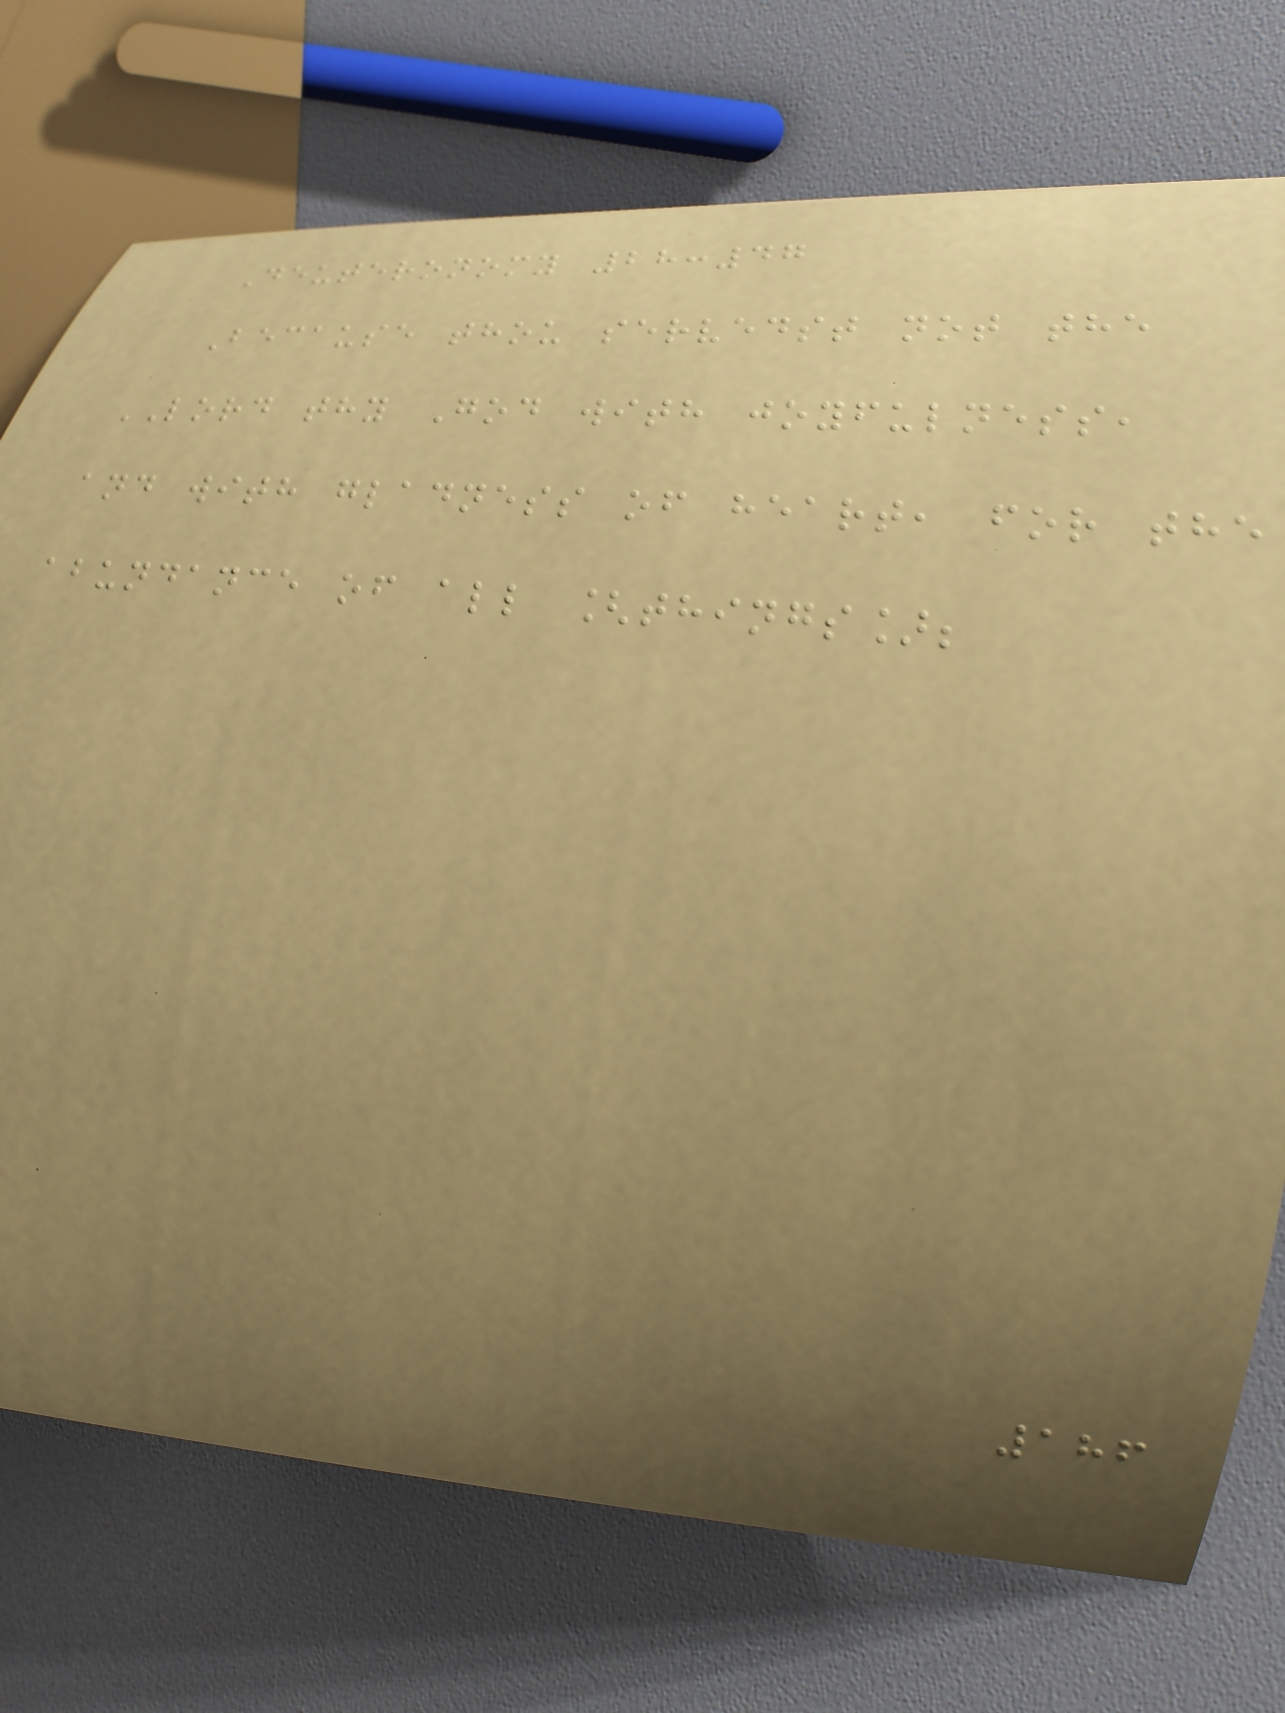Deuteronomy 28:47
Because thou servedst not the
LORD thy God with joyfulness,
and with gladness of heart, for the
abundance of all [things];
186
